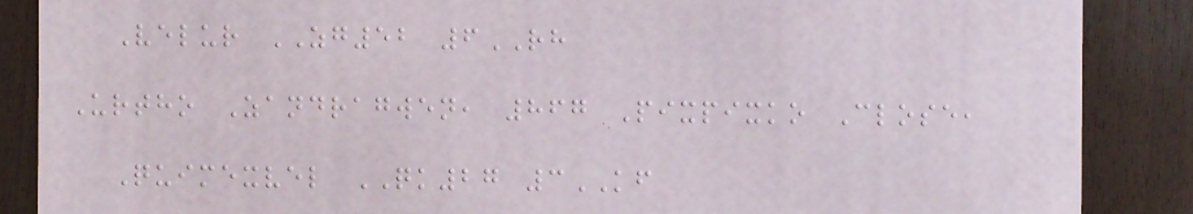Velur ZG52 6RH
Urtho Zandragwen, 867 Pixpixko Close,
Quimexvel QK27 3KF
